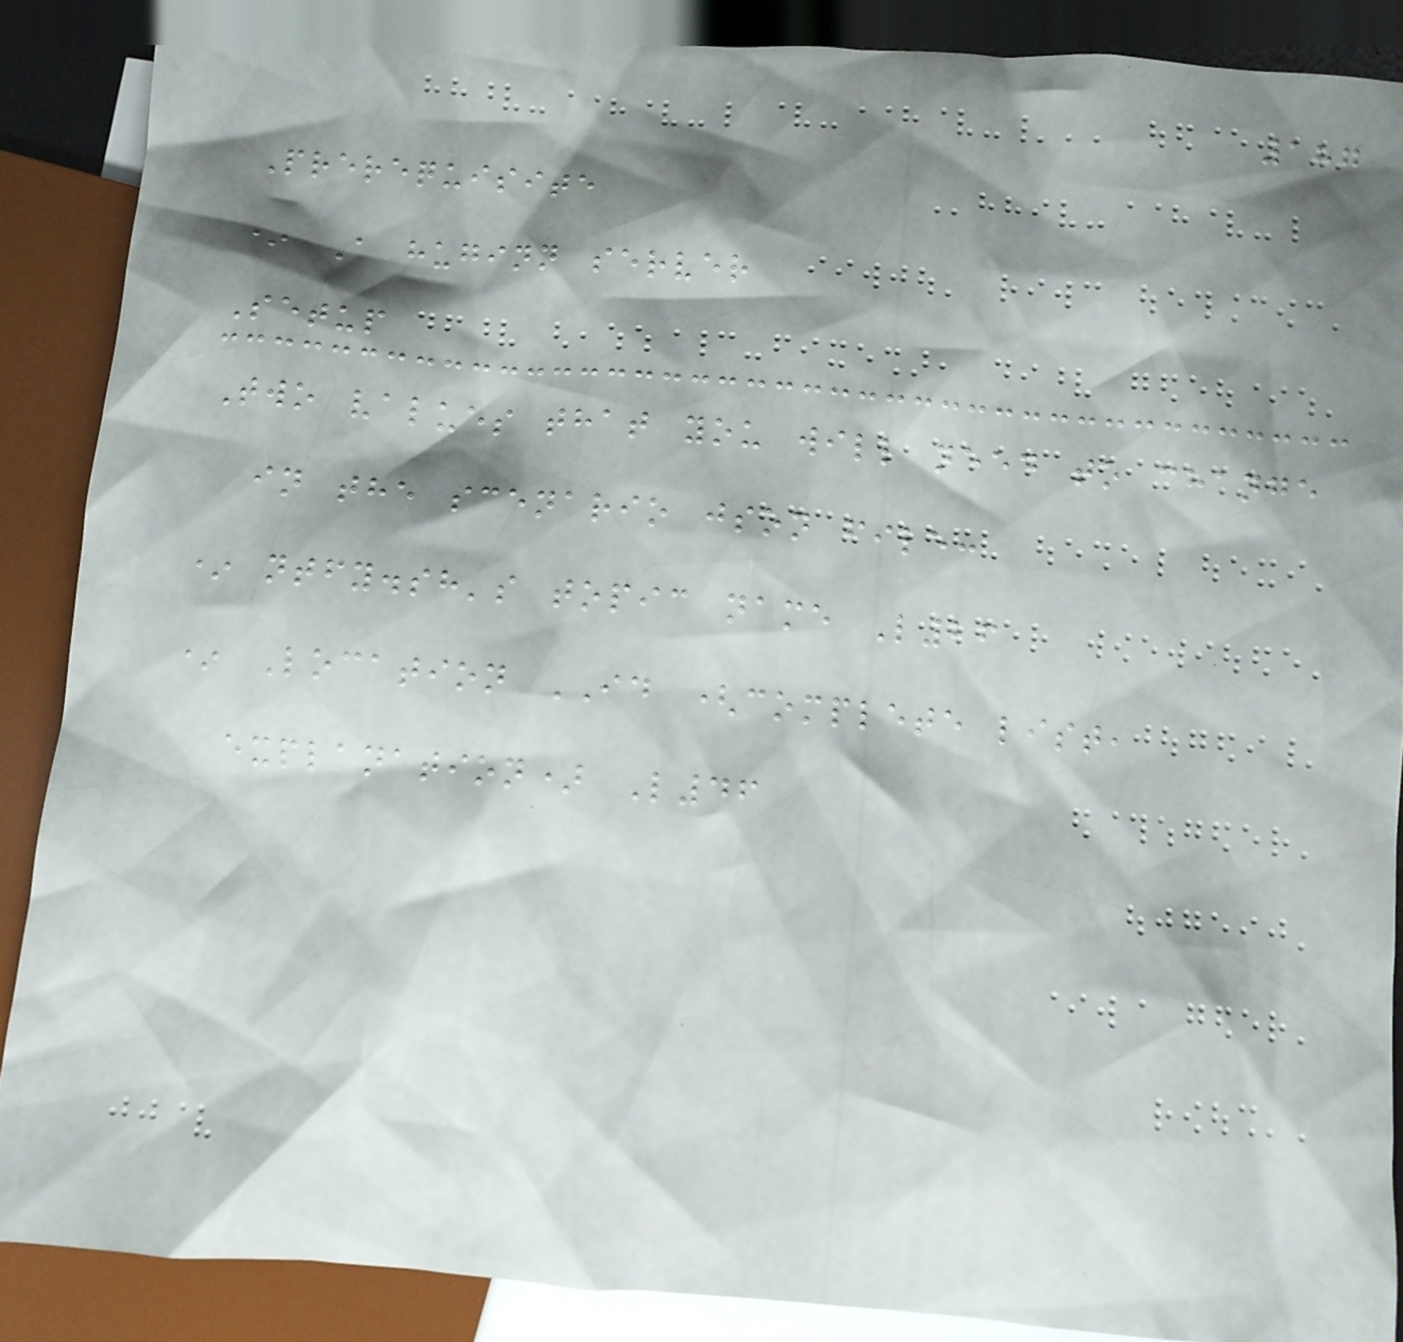187
Prerequisite
* A huginn server
Setup
Two values that you will need to change
in the scenario json file:
* ntfy.sh's topic name L26
* Location ID (complete list,
explanation) L46
